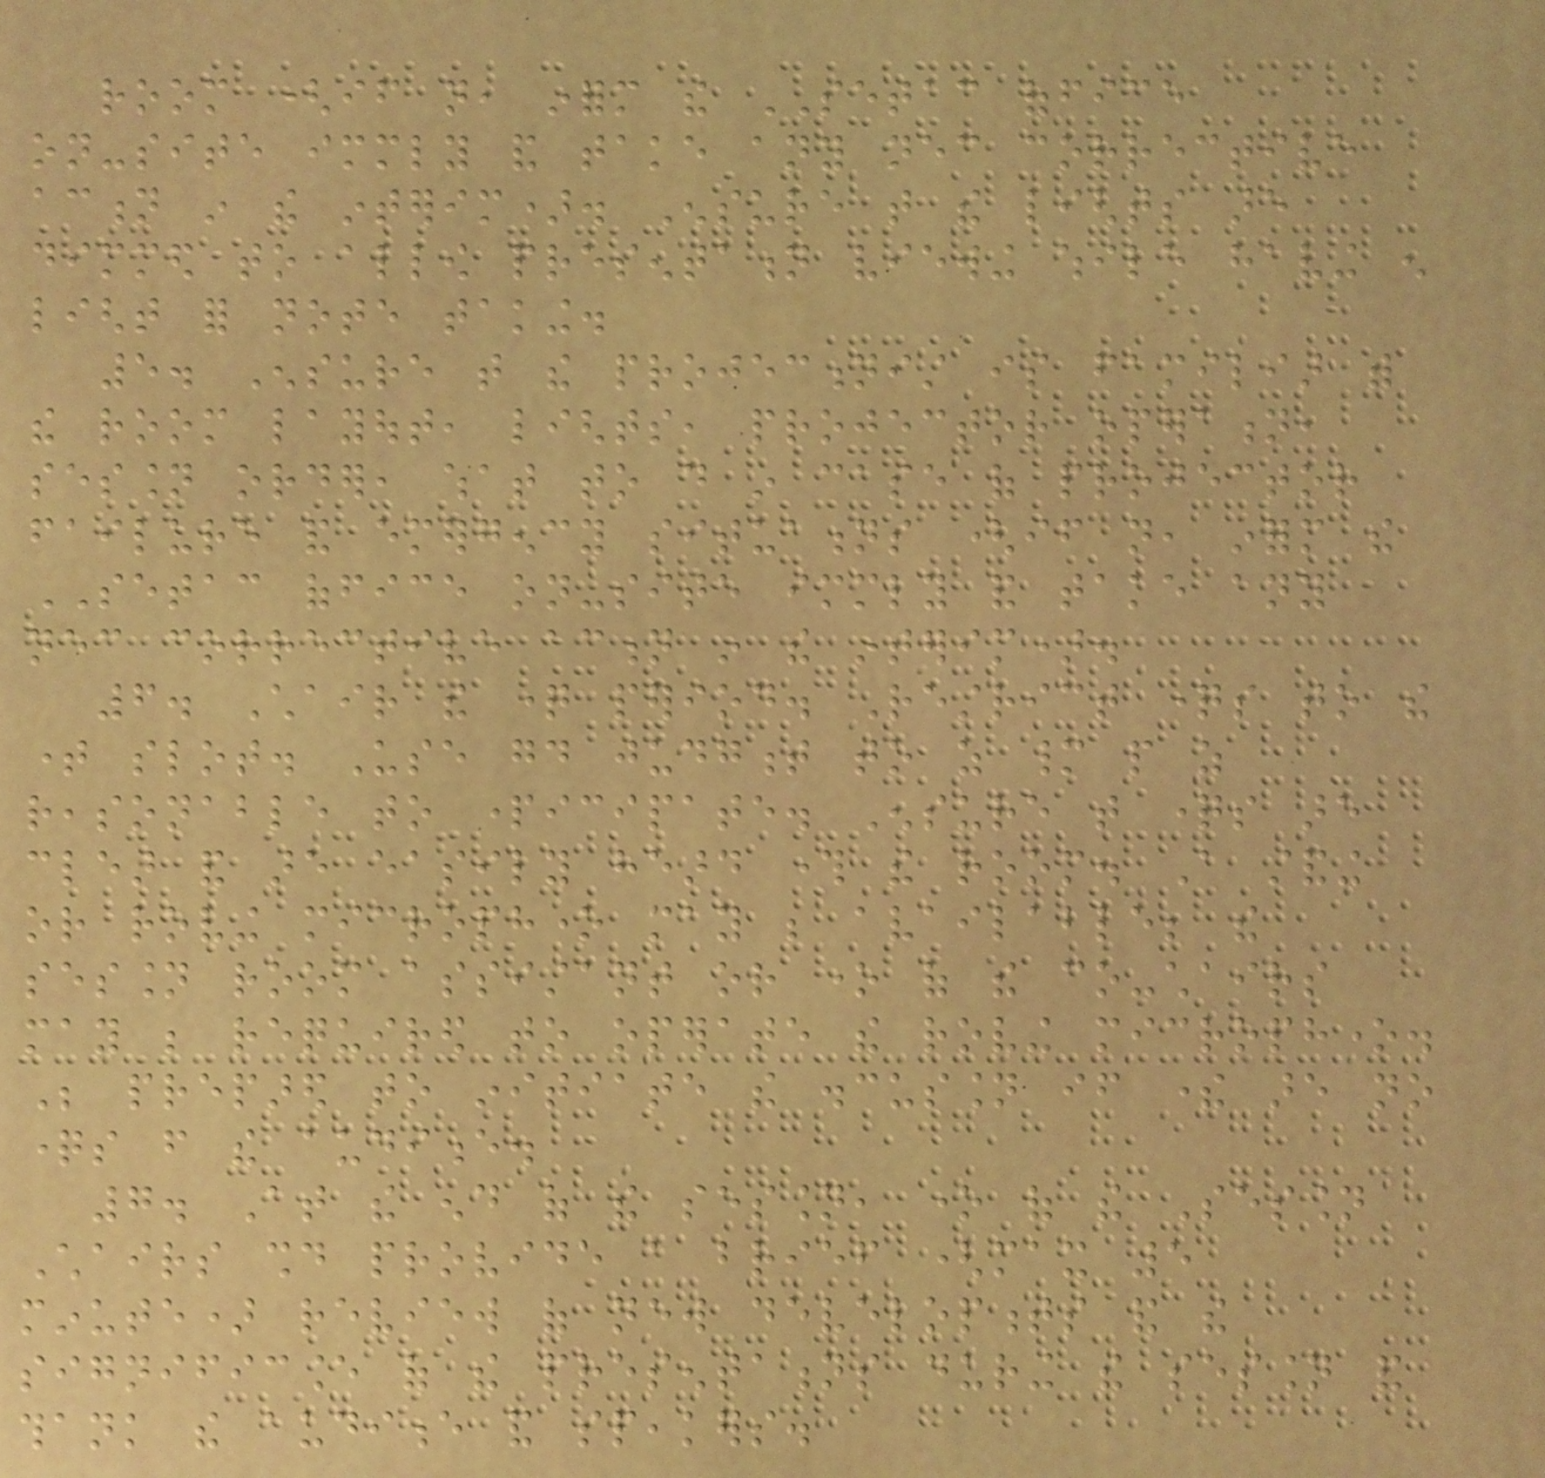room (if not, inform the SETAC office
on-site immediately and take any necessary corrective
action in the interim). Ensure that the lights are
dimmed to allow presentation viewing while having enough
light for note taking.
5. Ensure that the projectionist is familiar with
the room layout, lights, projector operation,
session order, what to do in case of projector
failure and emergency situations (if not, inform the
SETAC office on-site immediately and take any
necessary corrective action in the interim).
6. Chair the question period. Restrict questions to the
time slot. Use good judgment to as many people as
reasonable to participate. Ensure that questions are
clear and are easily heard through the room. A standing
or roving microphone may be available; the
session room assistant or one of the co-chairs
may be required to operate the roving microphone.
Be prepared to initiate the discussion if there are no
questions from the audience.
7. At the end of the session, one of the Session
Chairs should provide a brief (max 5
minute) review of new developments and the
significance of the presentations during the session and
thank the audience and speakers.
